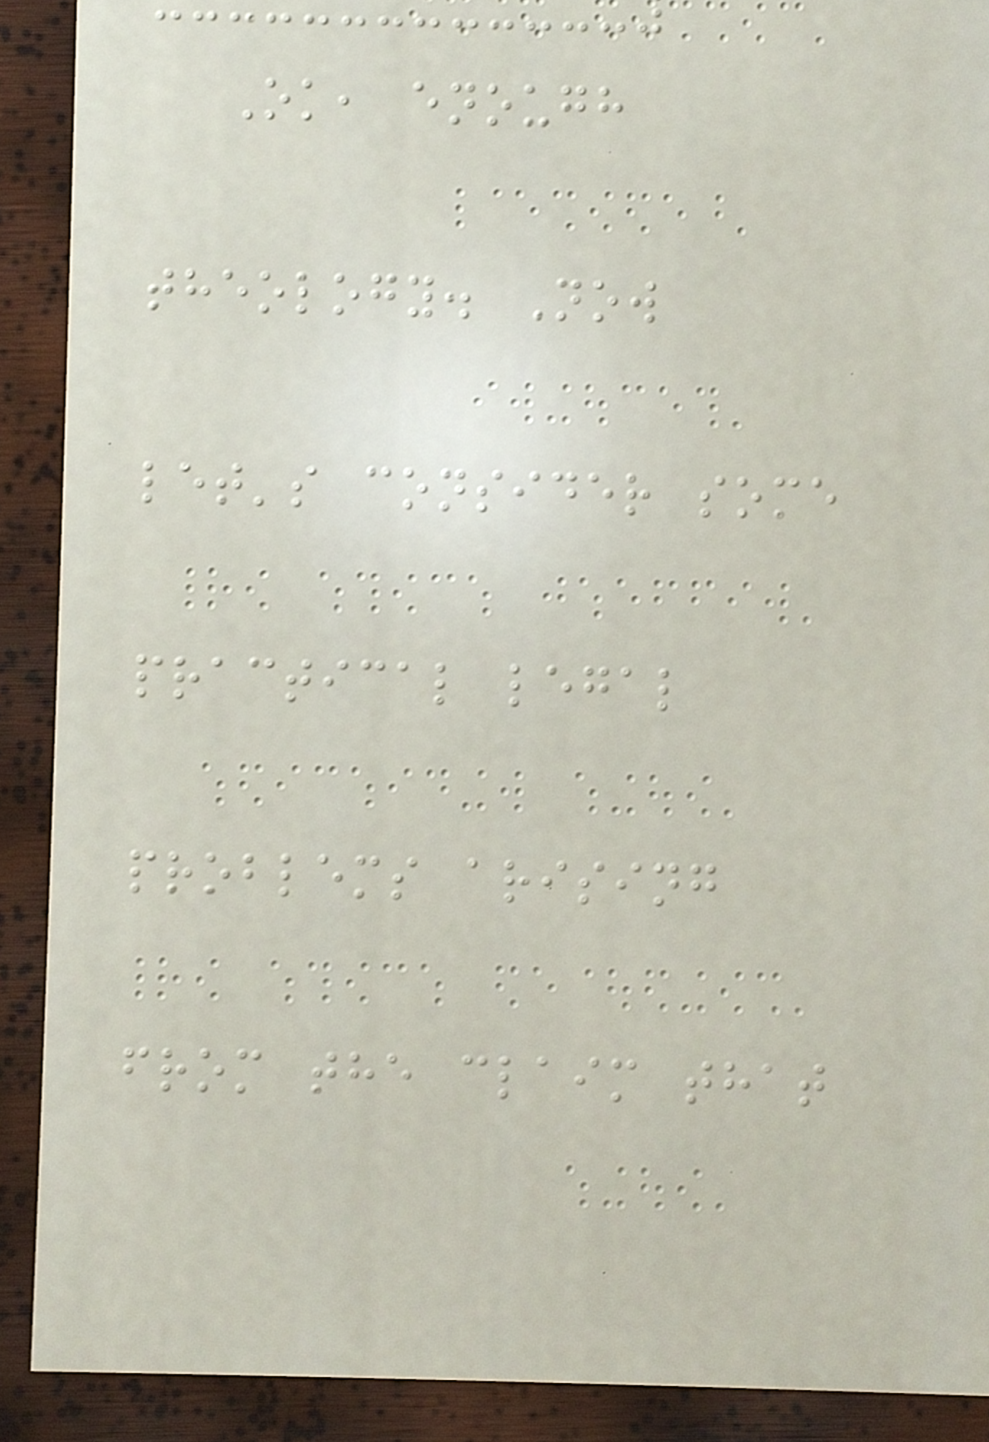Ok, enough
theology. Now
let's consider some
practical legal
problems arising
from the claim that
